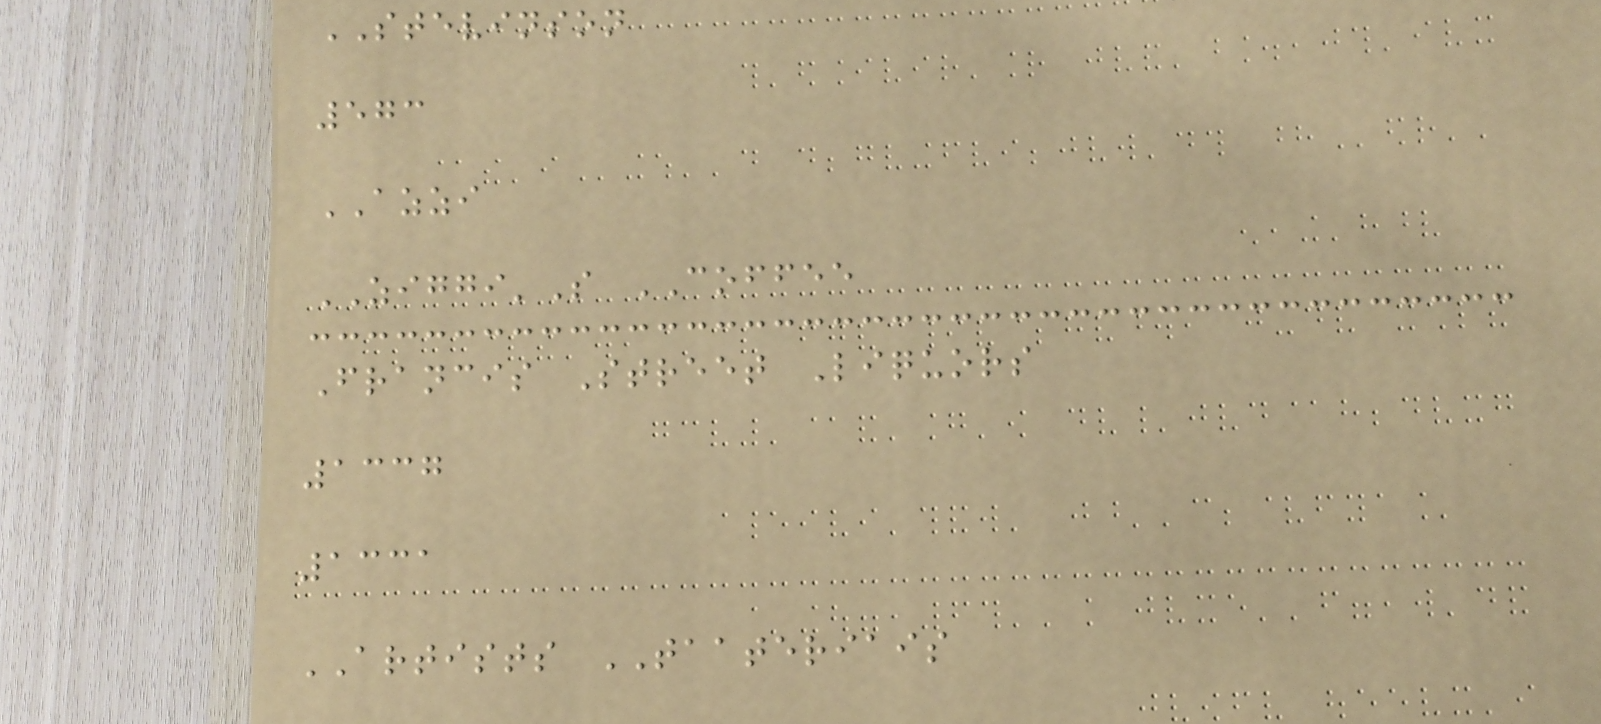STEVINSON
573
AZZI
ZIGGI'S COFFEE
Francis Street Liquors
1337
1331
ARTISTS TAATERIAIS
